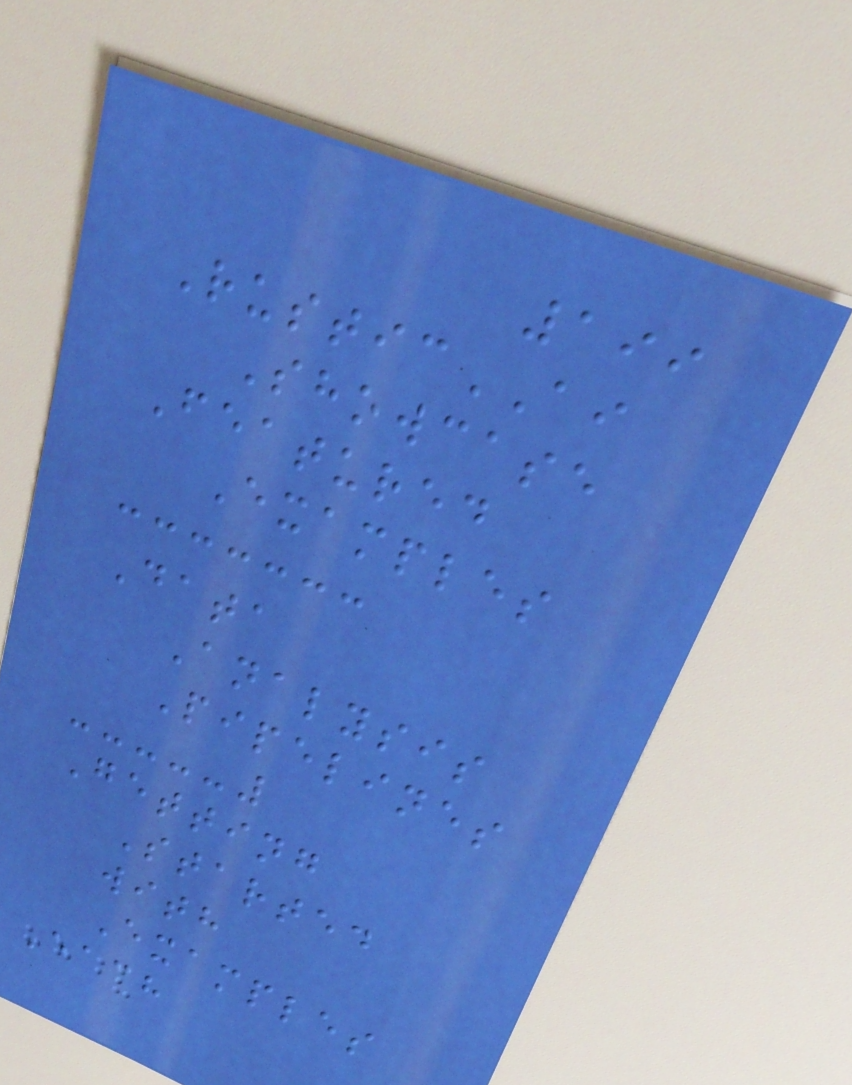199
RusticAI
Showcase
Featured
Examples
Data
Analysis
Pipelines
Getting
Started
with
Examples
Each
